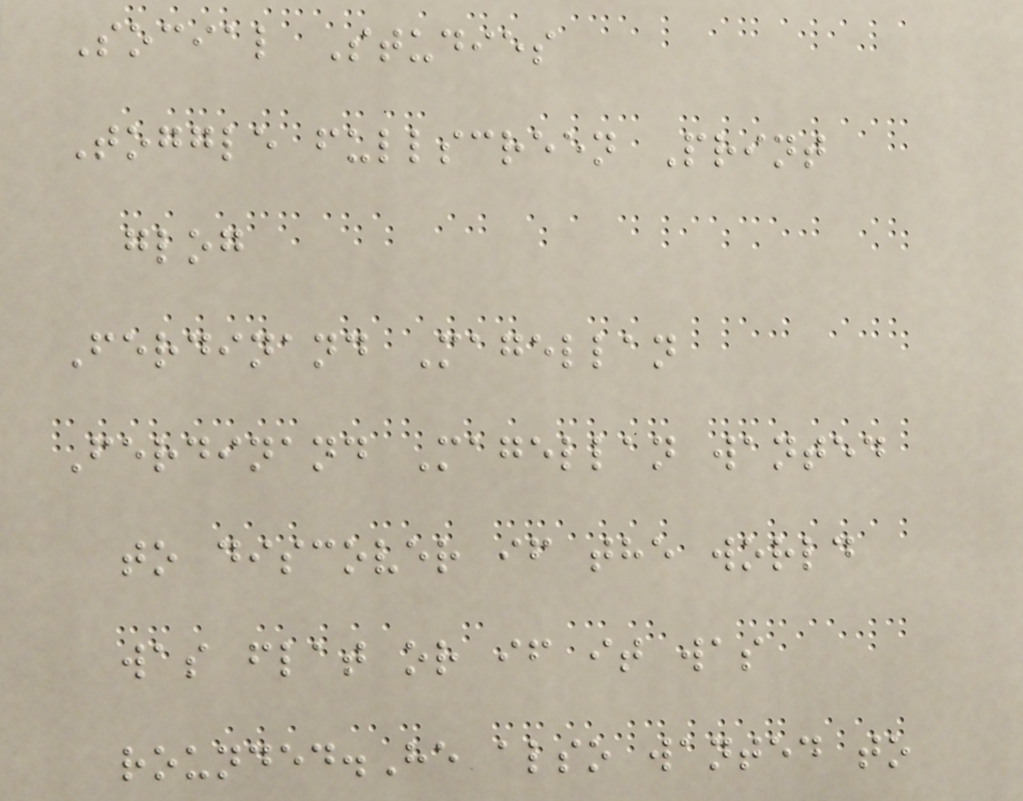Social Studies
Toggle fullscreen Print
glog
Ferdinand Magellan
Ferdinand Magellan wanted
to discover if the world
was flat or if it was
rounded.He also wanted to
